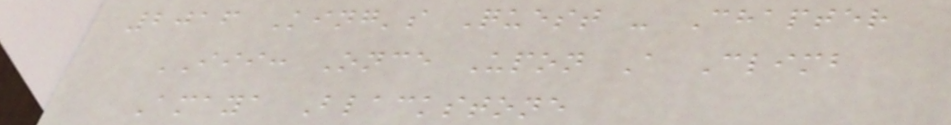2016 King's Quest - Chapter
III: Once Upon A Climb
Amaya Blackstone
